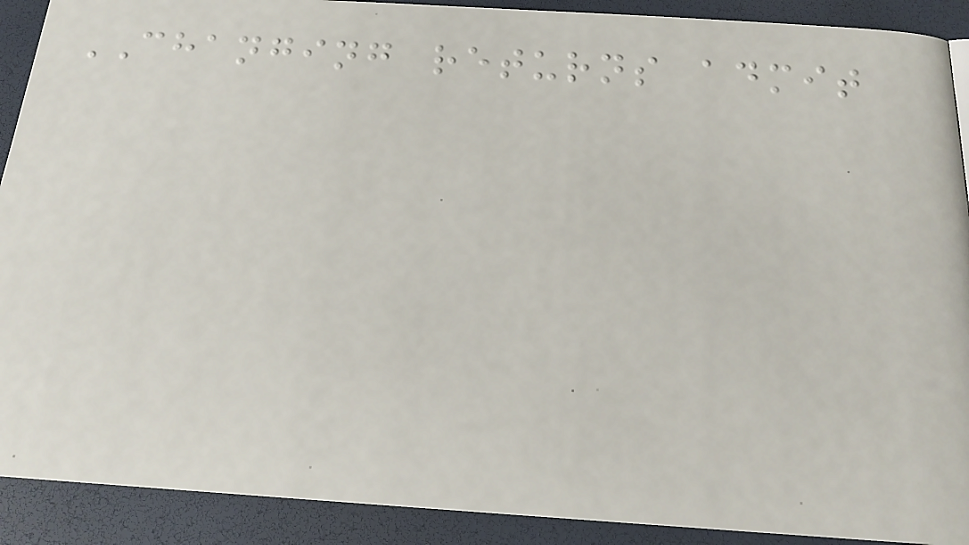CHANGING returns admit
